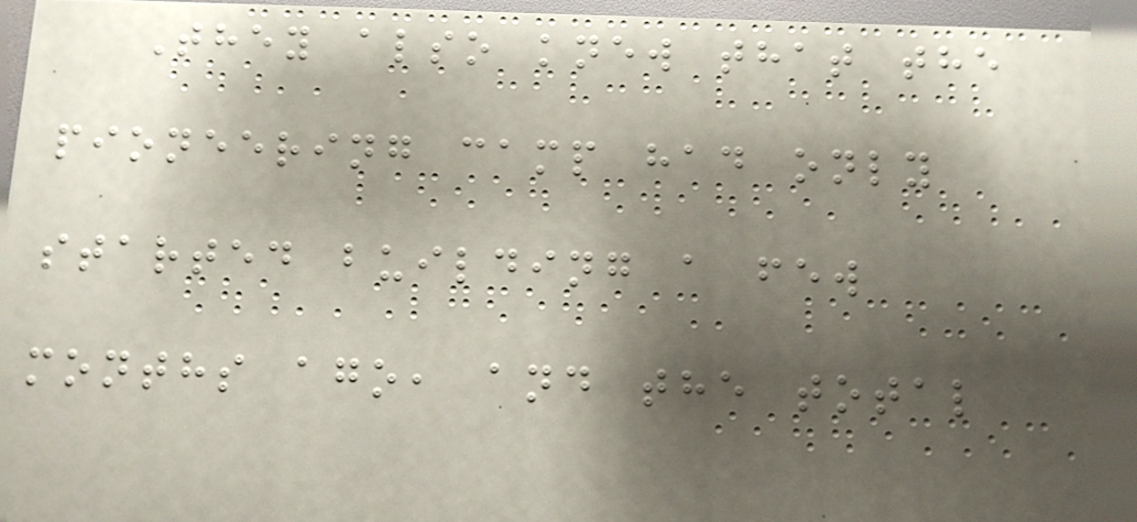They also knew that the
pioneering camp had only
started building a few
months ago, and the total
